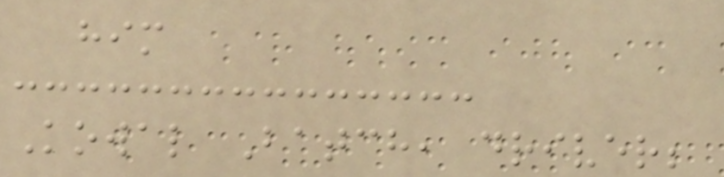him
Kowal Batch, driver;
